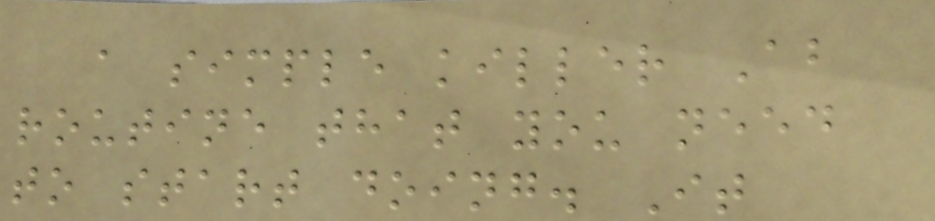a simple killer Ab
routine that you need
to start doing. It
